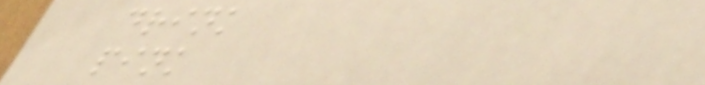drink
pink
